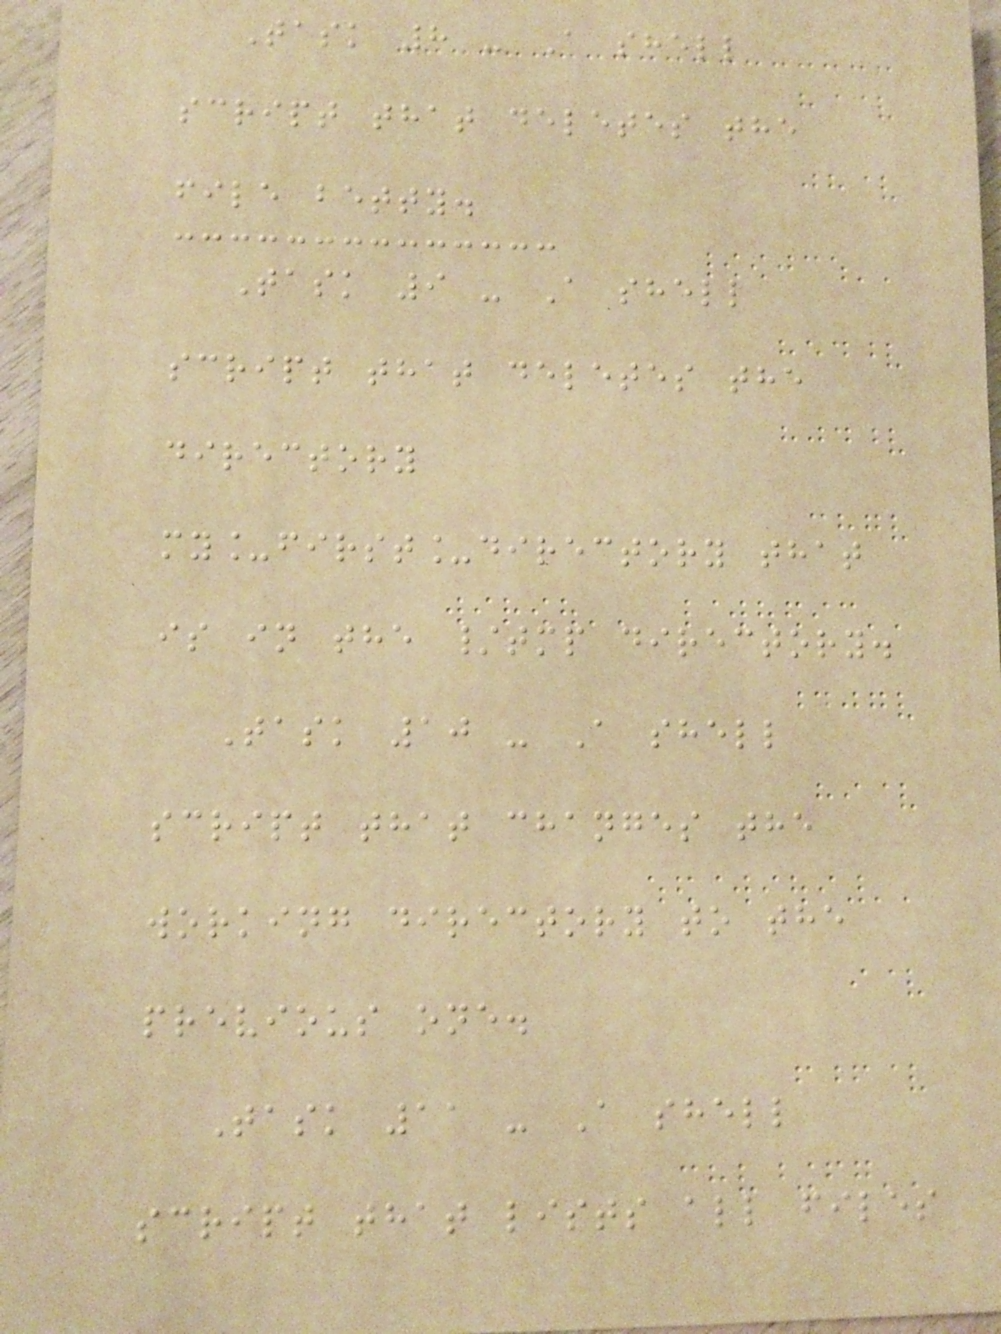Task 8 - A shell
script that deletes the
file betty.
Task 9 - A shell
script that deletes the
directory
my_first_directory that
is in the /tmp directory.
Task 10 - A shell
script that changes the
working directory to the
previous one.
Task 11 - A shell
script that lists all files
